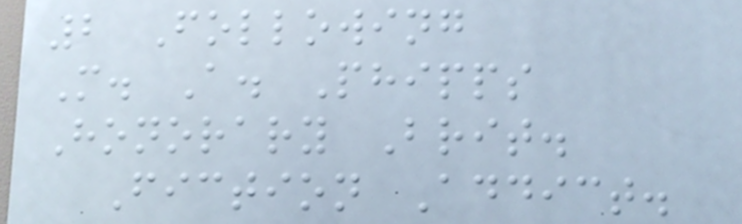2 Following
M. A. Phipps
Honorary Brit.
Fiction Addict.
